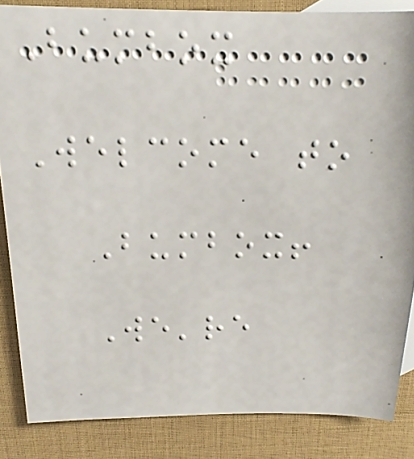Bumbox
Welcome to
Bumbox!
We're
